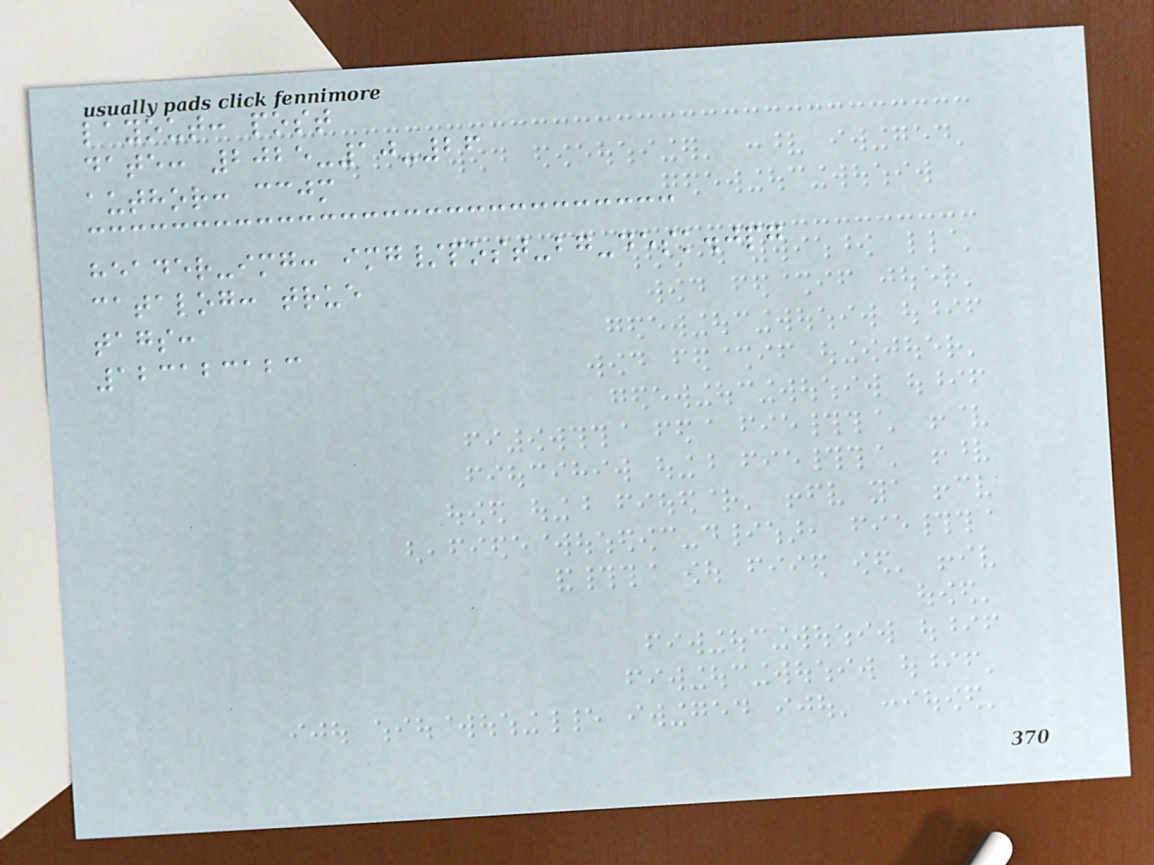layout: post
date: 2025-10-26
author: ccjm
header-img: img/post-bg-desk.jpg
catalog: true
tags:
123123123
